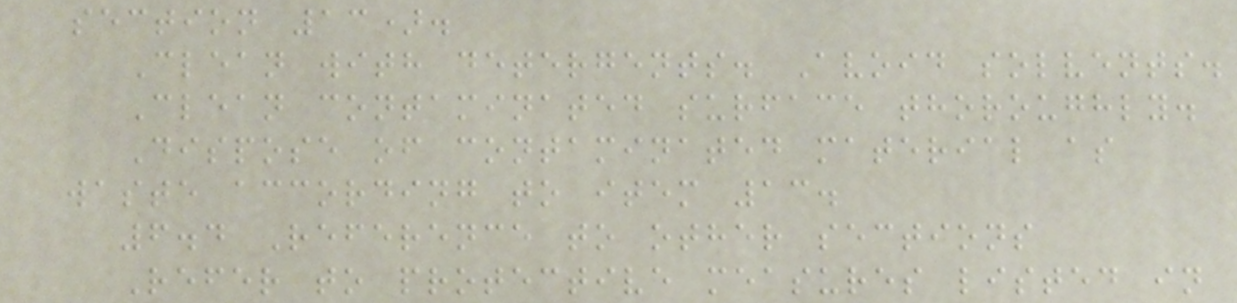section 13).
Clean with detergents. Avoid solvents.
Clean contaminated surface thoroughly.
Dispose of contaminated material as
waste according to item 13.
6.4 Reference to other sections
Refer to protective measures listed in
